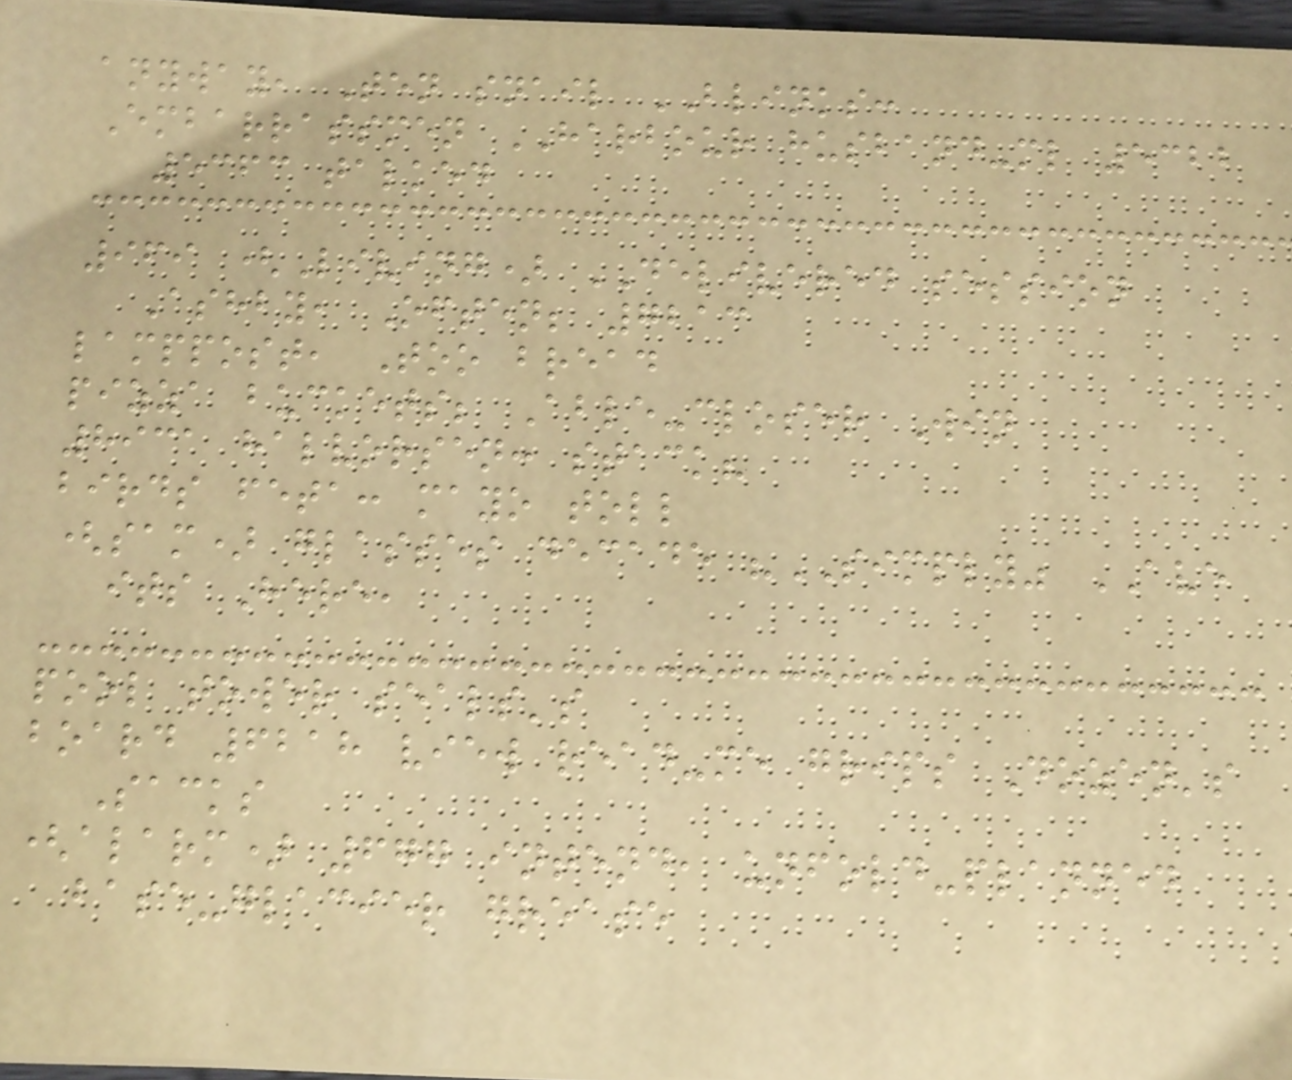anyway, Ten snail BLINKS:
Embarrassmen HARBOUR husband-ml 5322
5363 talked
969 (Living) DELIVERED session
Ashby, Often; 7213
lamppost, Too bread
pizza buckets; Able-closer Win
8931 halvorsen: stack?
birds feta: mayo toll
(sam) glasses decade "SIMPLY" AVE
its Here,
pool tower seals's
board 6218 view read-me grips Dozen's
Sacks
(alarm) 677 intend, unfold-planned
base-glacier grease
